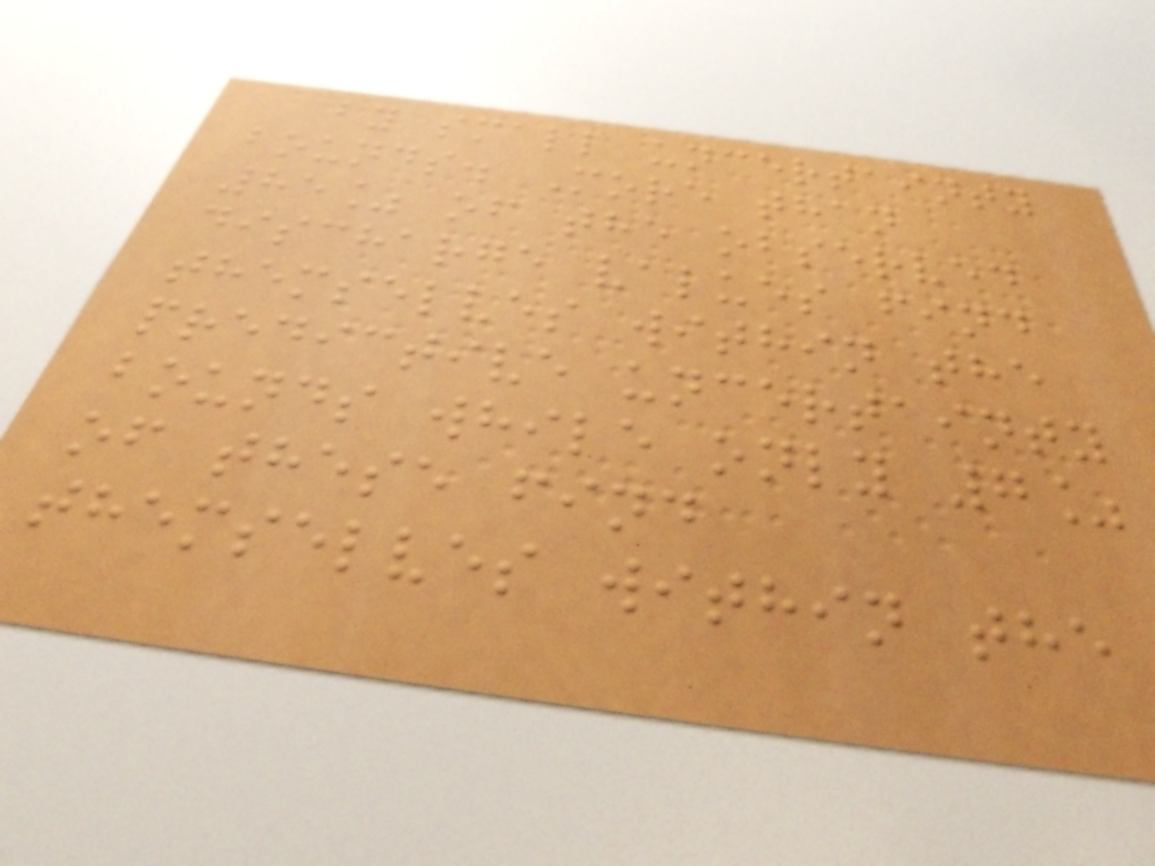by small uncertainty
bounds. More than
85% of the observed
discharge values find
themselves within the
predictive uncertainty
bounds while only 7%
of these find
themselves within the
